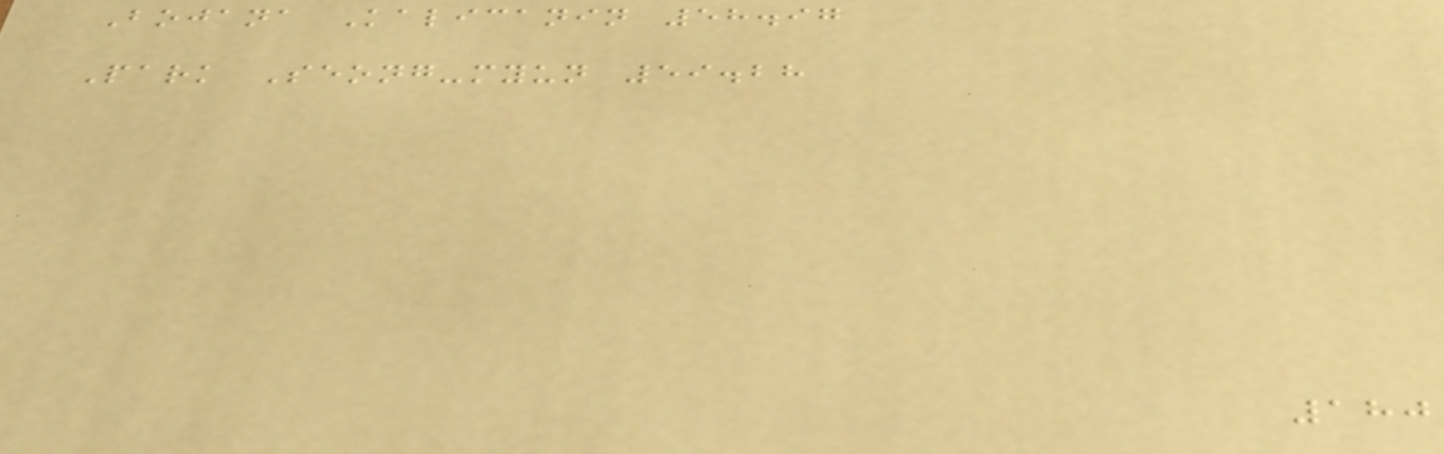Bojana Kalicanin 58.97
Park Seong-myun 59.28
180
